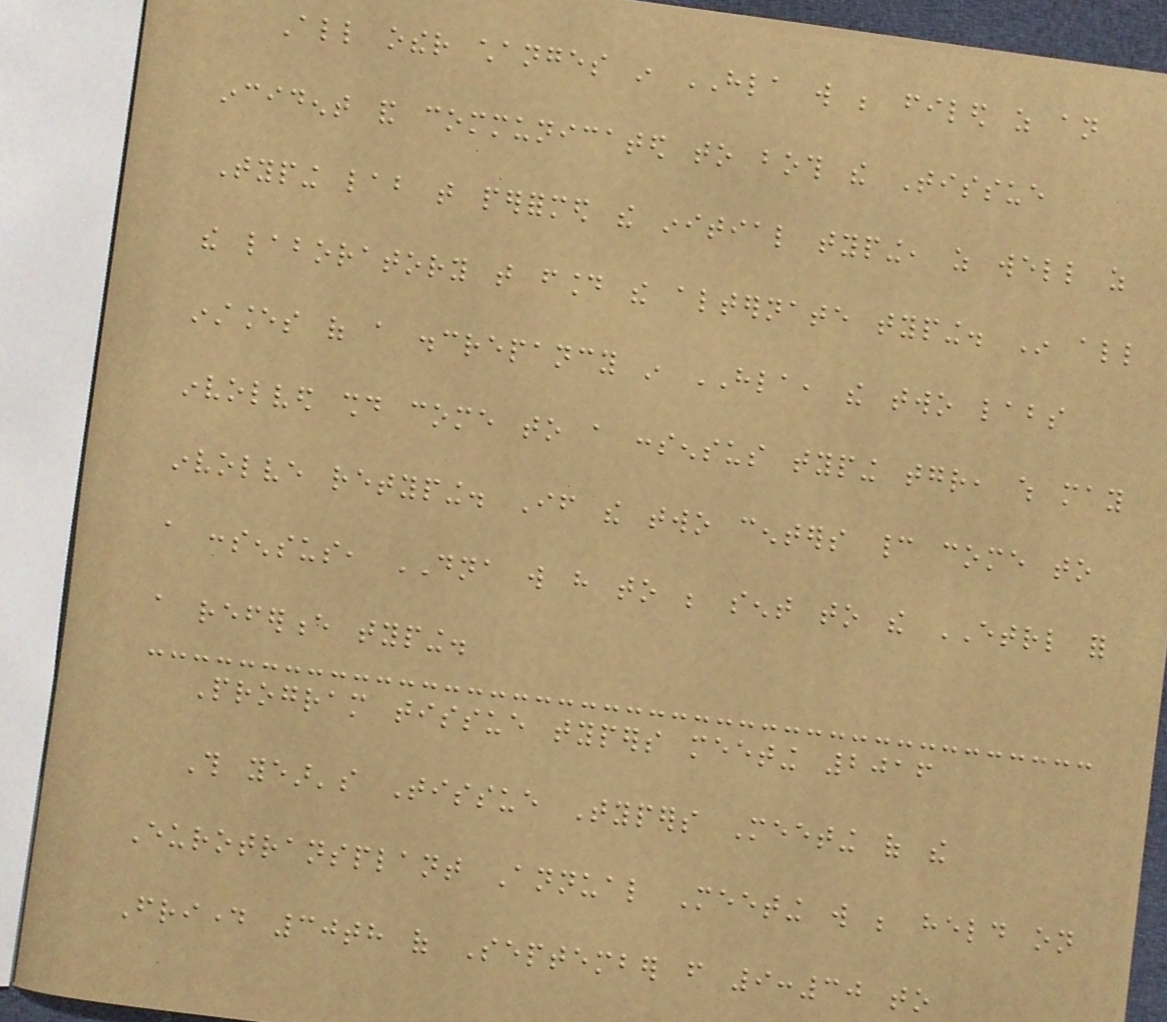All other changes in HLA will be filed as an
incident and communicated to both the Tissue
Typing lab that performed the initial typing, as well as
the laboratory that found the alternate typing. In all
instances of a discrepancy in HLA, the two labs
involved should come to a consensus typing together, which may
involve retyping. If the two centers cannot come to
a consensus, DNA will have to be sent to the ETRL for
a reference typing.
Program tissue typers meeting 2016
This year's Tissue Typers Meeting of the
Eurotransplant Annual Meeting will be held on
Friday 30th of September from 9:30 to
